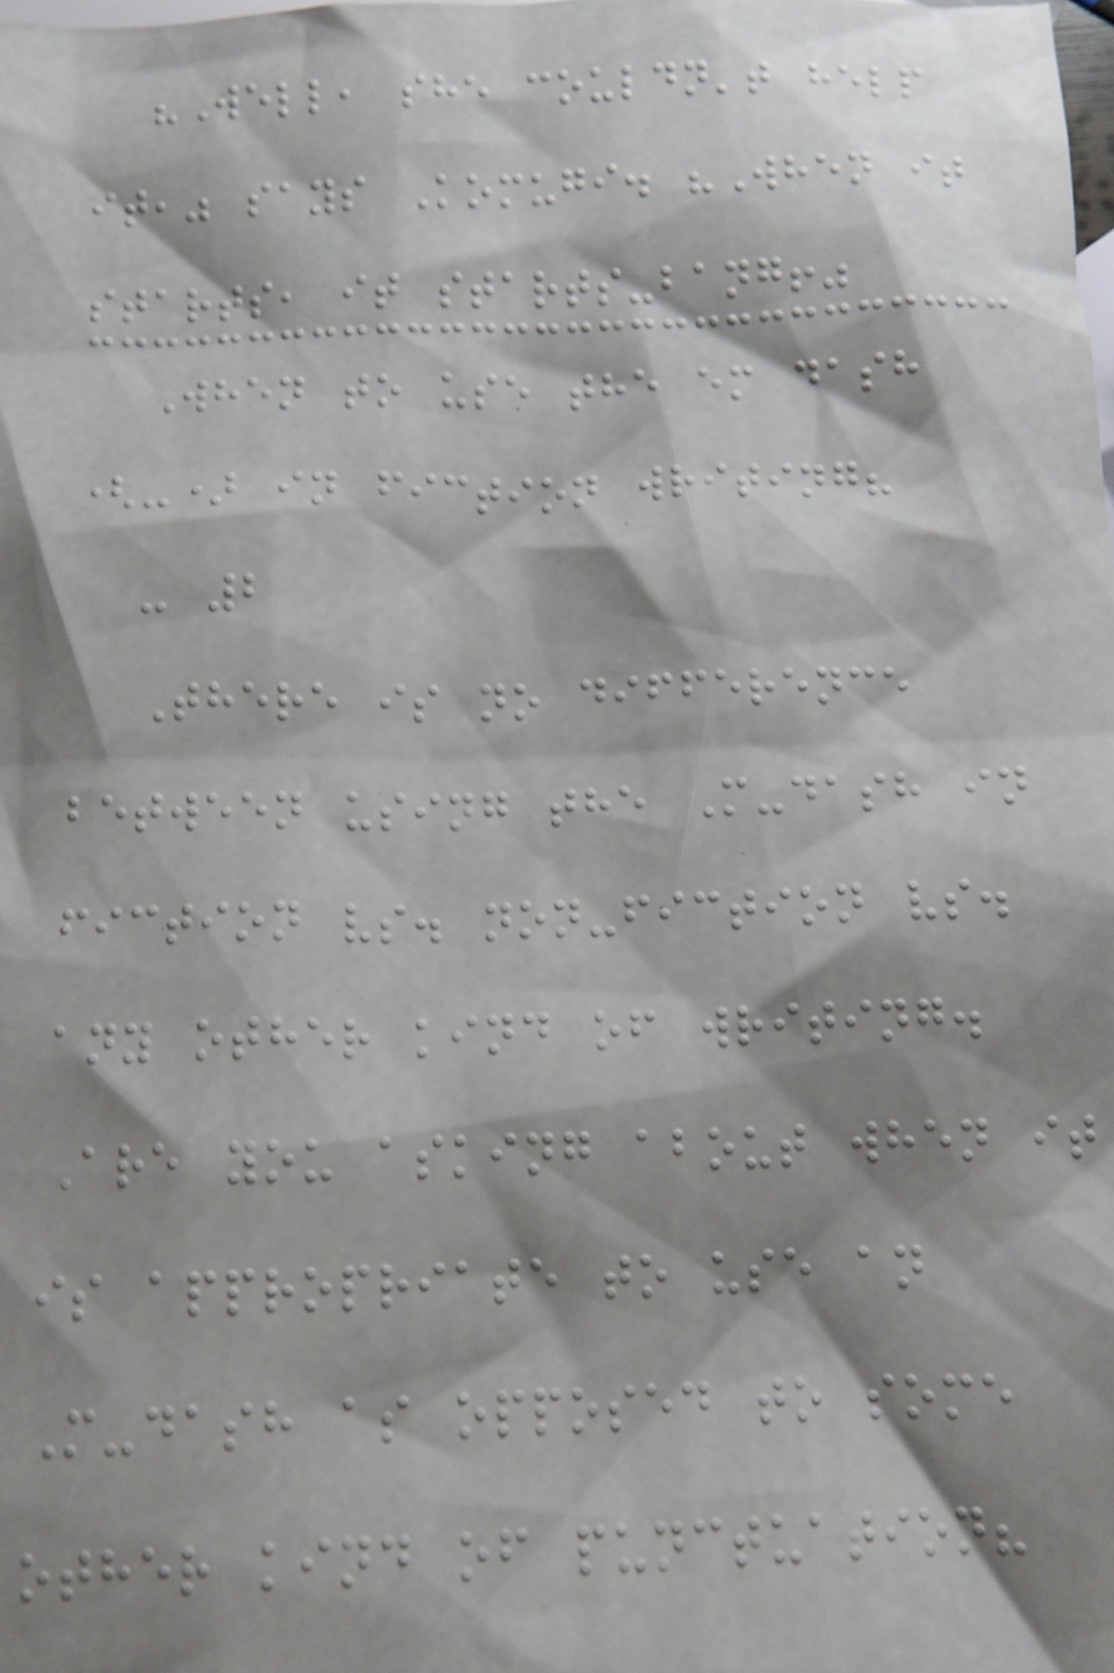"Well, she couldn't help
it," says Komugi. "When it
starts, it starts-bang!"
When to use the em dash
(-) in fiction writing?
- 2
There is no difference
between using the M-dash in
fiction vs. non-fiction vs.
any other kind of writing.
Are you asking about when it
is appropriate to use an
M-dash as opposed to some
other kind of punctuation?
